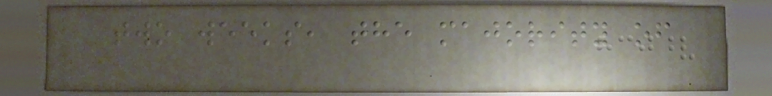two weeks, the majority of
